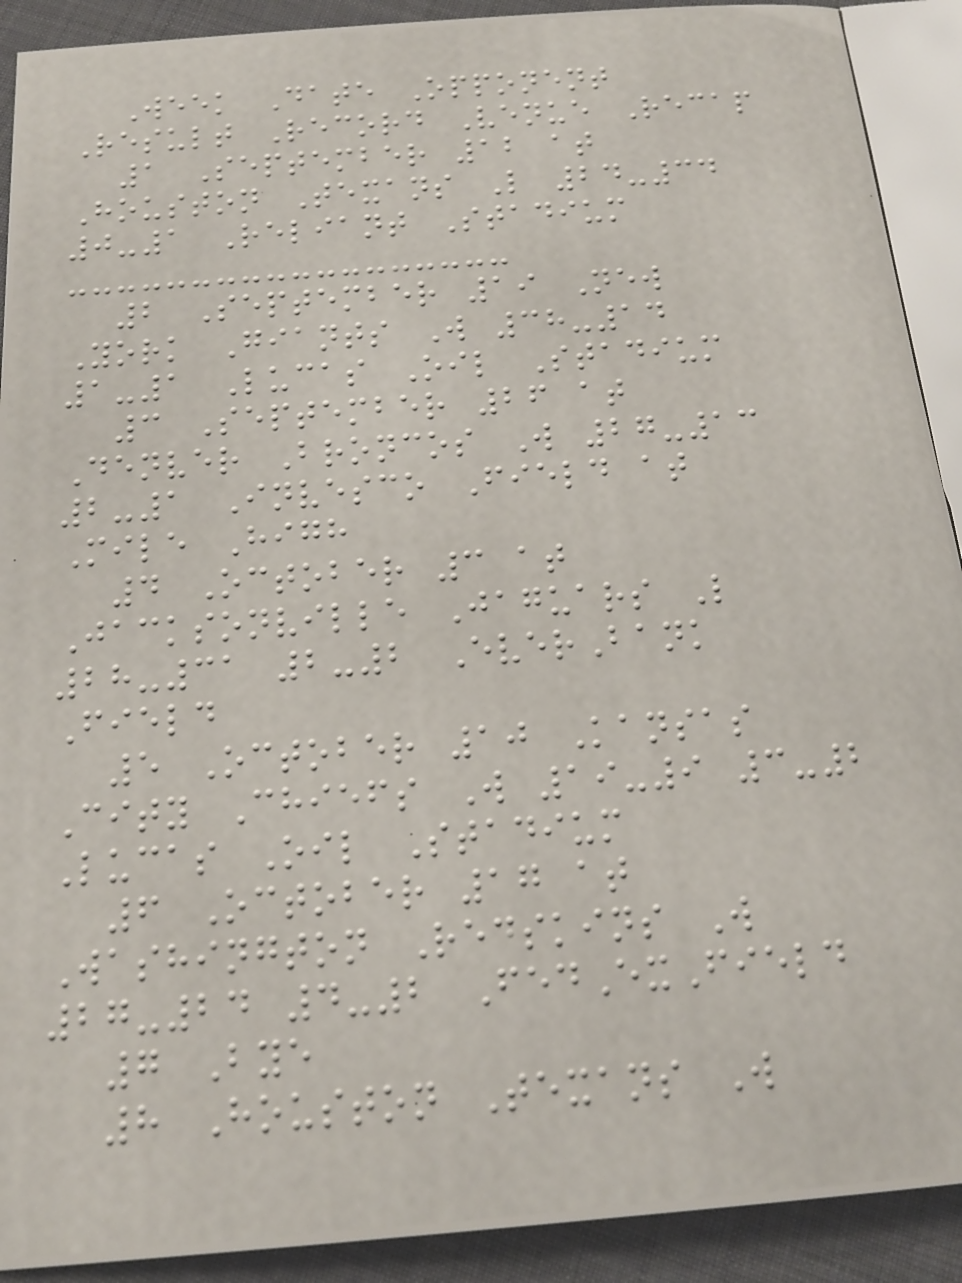Week Date Opponent
Result Record Venue Recap
1 September 12 at
Houston Texans L 24-34
0-1 Reliant Stadium
2 September 19 New
York Giants W 38-14
1-1 Lucas Oil Stadium
3 September 26 at
Denver Broncos W 27-13
2-1 Invesco Field at
Mile High
4 October 3 at
Jacksonville Jaguars L
28-31 2-2 EverBank
Field
5 October 10 Kansas
City Chiefs W 19-9 3-2
Lucas Oil Stadium
6 October 17 at
Washington Redskins W
27-24 4-2 FedExField
7 Bye
8 Houston Texans W
